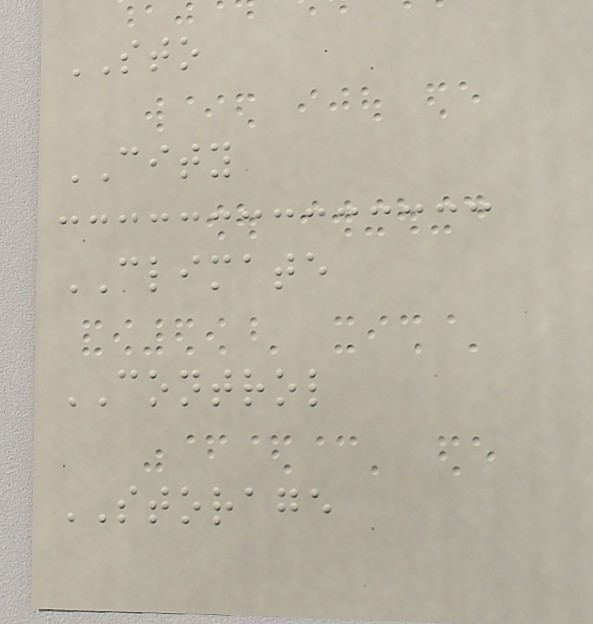STO
CITY
CLIMATE
CONTROL
STORAGE
